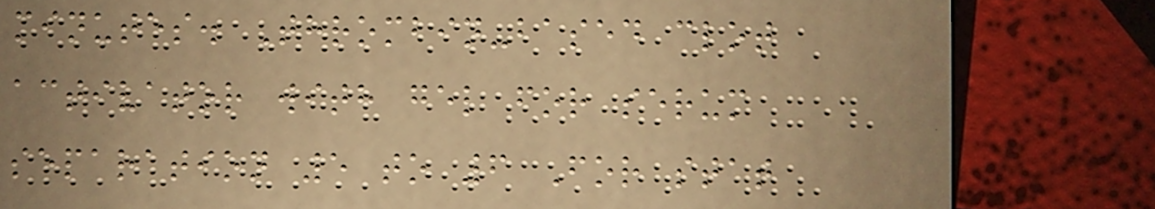minutes. Thrombin-based clot
activator with gel for serum
separation 5 to 6 For stat
